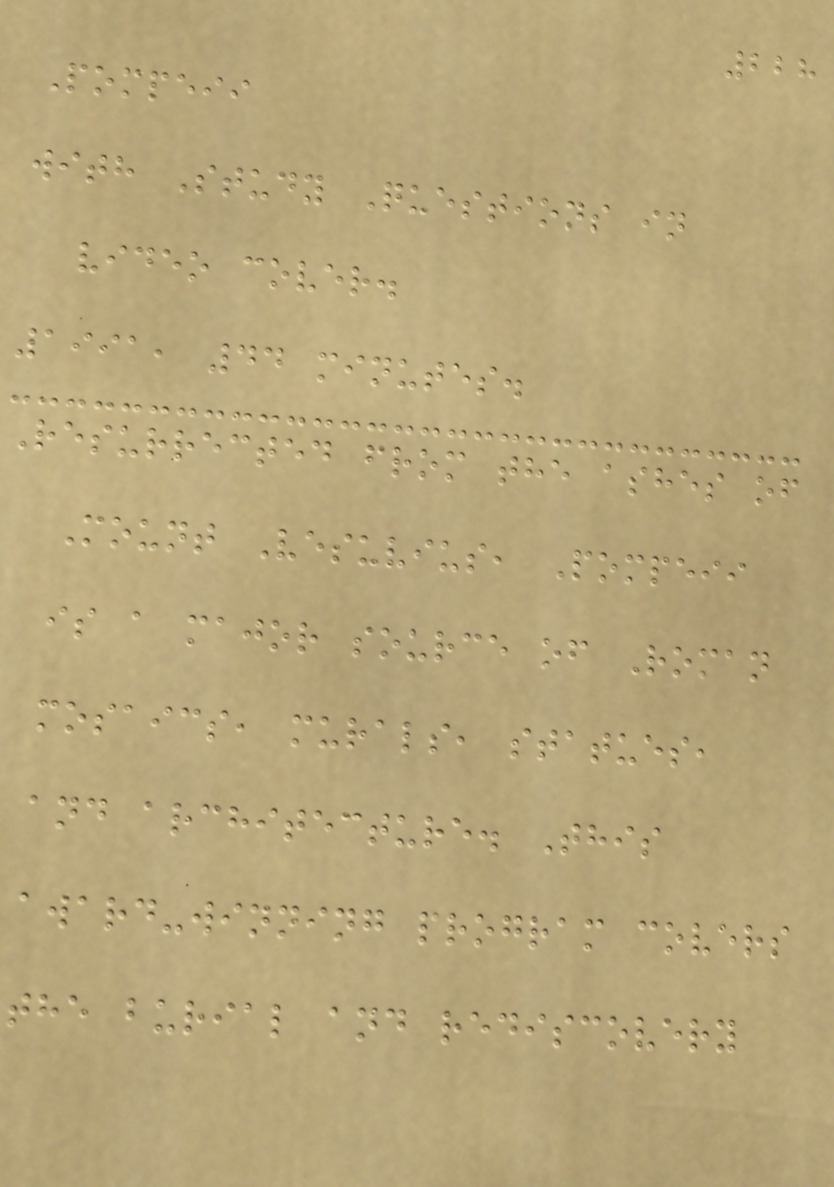228
Pompeii
with Study Questions in
video cover.
1991, 44 minutes.
Resurrected from the ashes of
Mount Vesuvius, Pompeii
is a major source of Roman
mosaics, murals, statues,
and architecture. This
award-winning program covers
the burial and rediscovery
